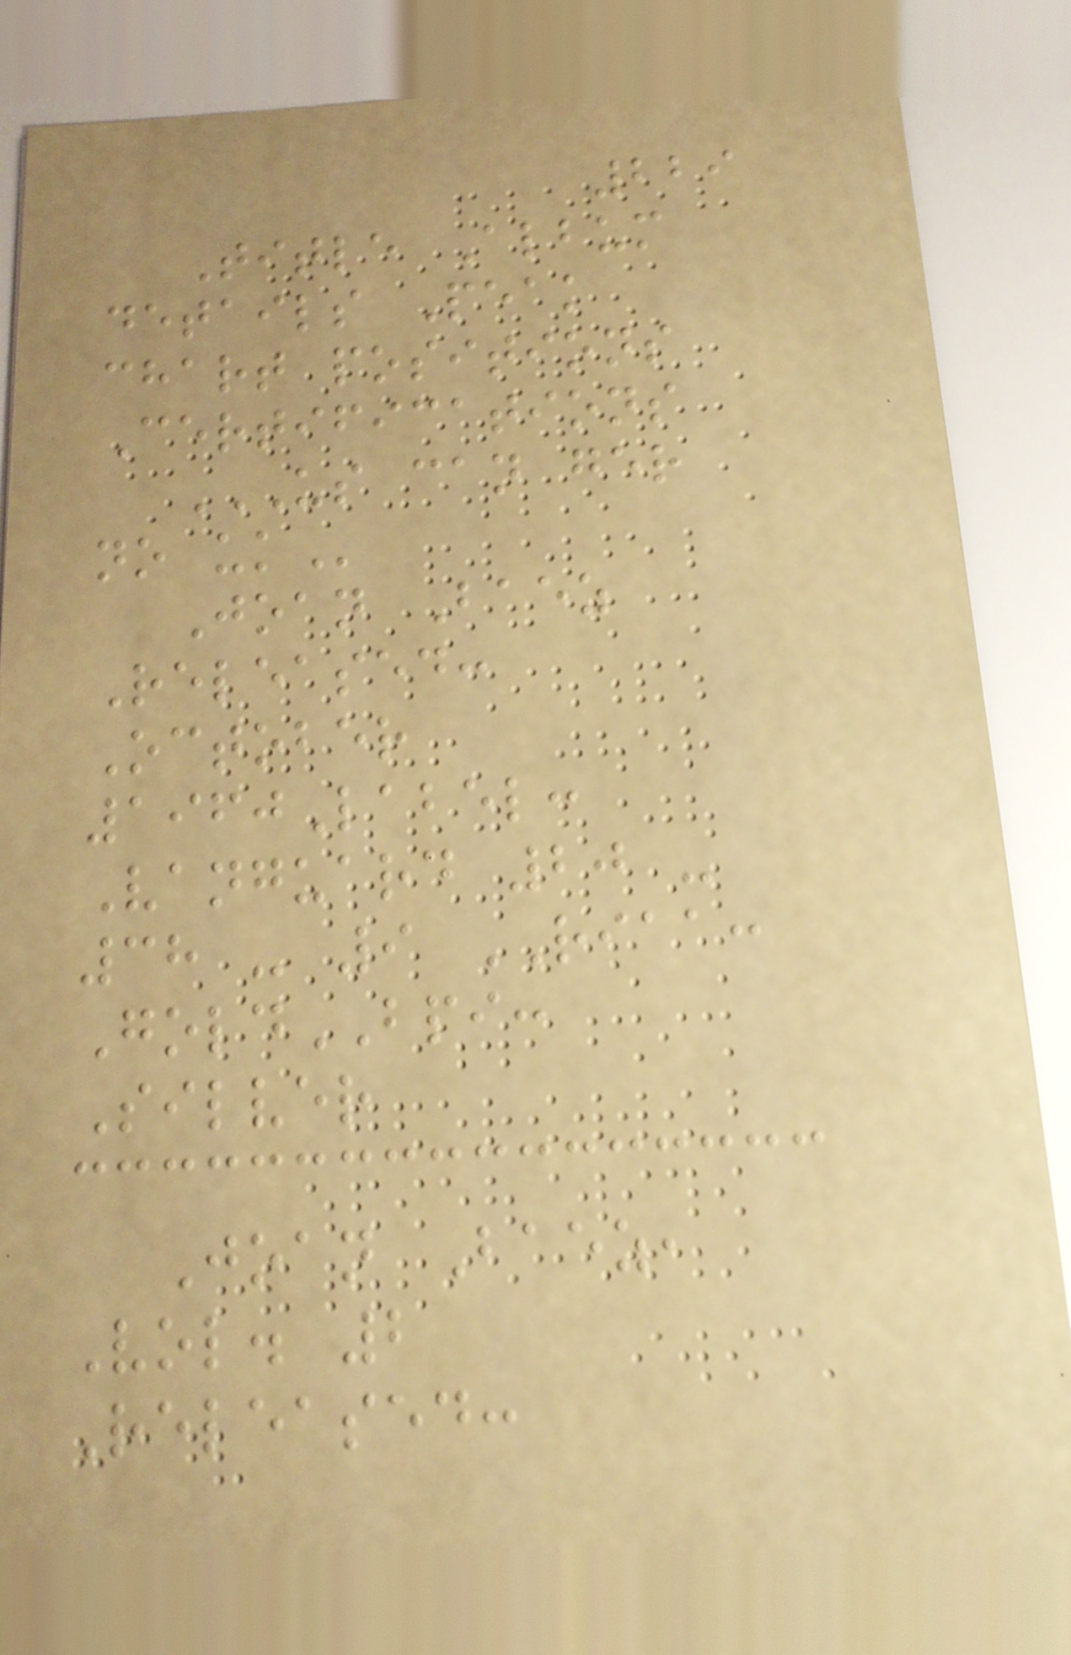229
Title Album
details Peak
chart positions
Certifications
US CAN GER
NO UK
Joan Baez
Released:
October
1960Label:
Vanguard 20 -
38 - 9 RIAA:
GoldBPI:
Silver
Joan Baez,
Vol. 2
Released:
